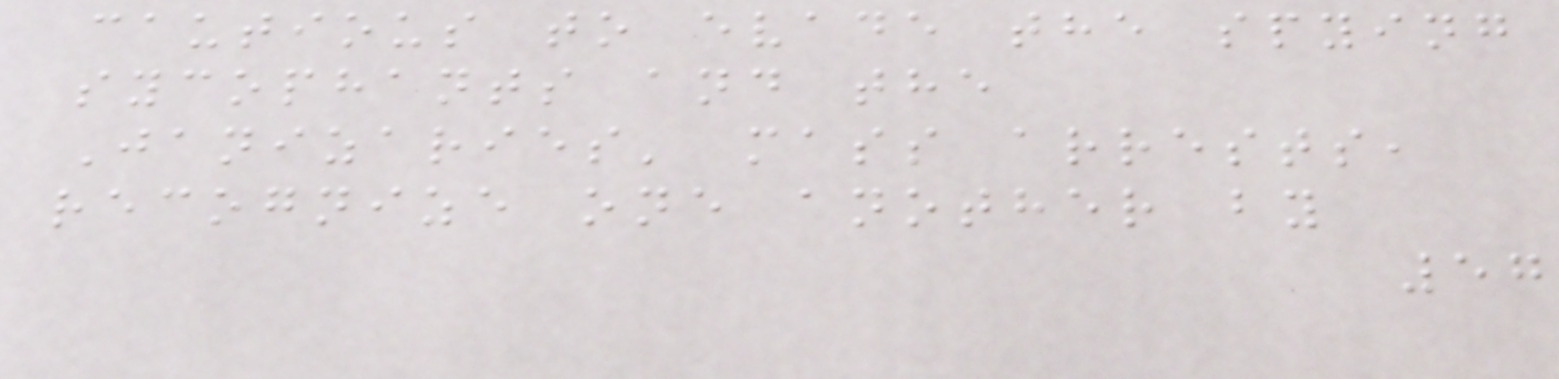cautious to evade the spying
sycophants and the
Janizaries' mass arrests,
recognize one another by
57
